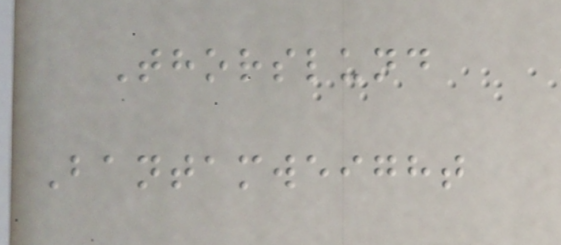Thorslund
Bantamweight
